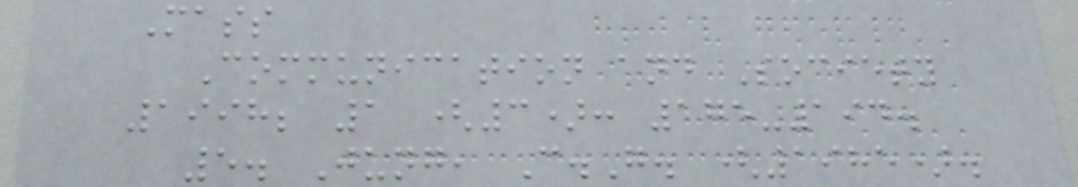Mass
Communication and Society
1998; 1 (3): 175-194.
5. Jung, C.G. (1985).
